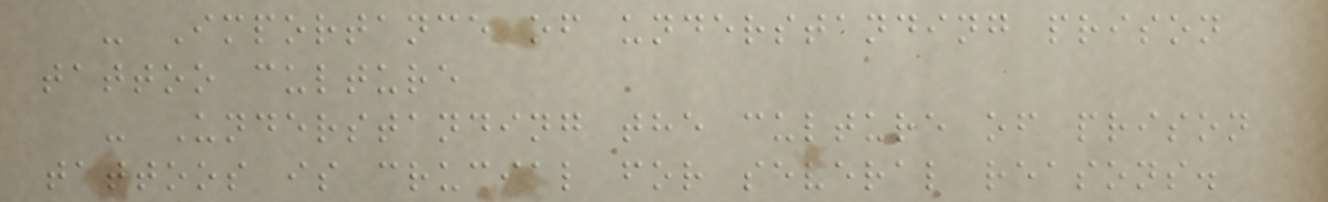- Importance of understanding prison
tattoo culture
- Understanding the culture of prison
tattoos is crucial for several reasons.
